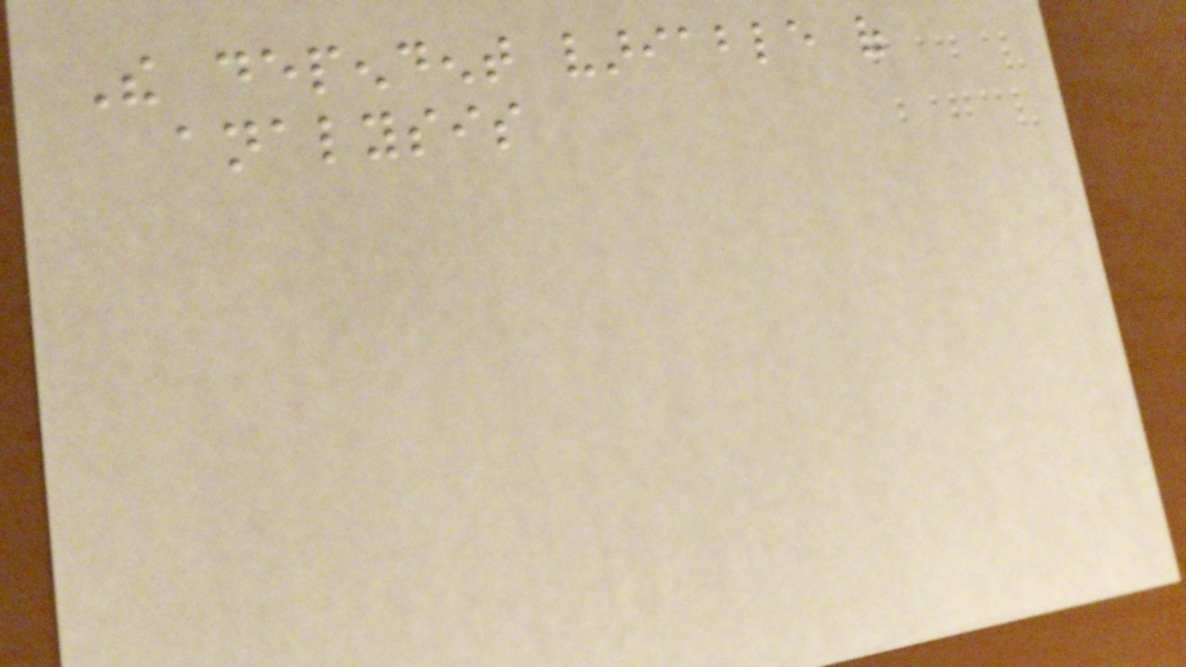The dependent variable of
analysis
